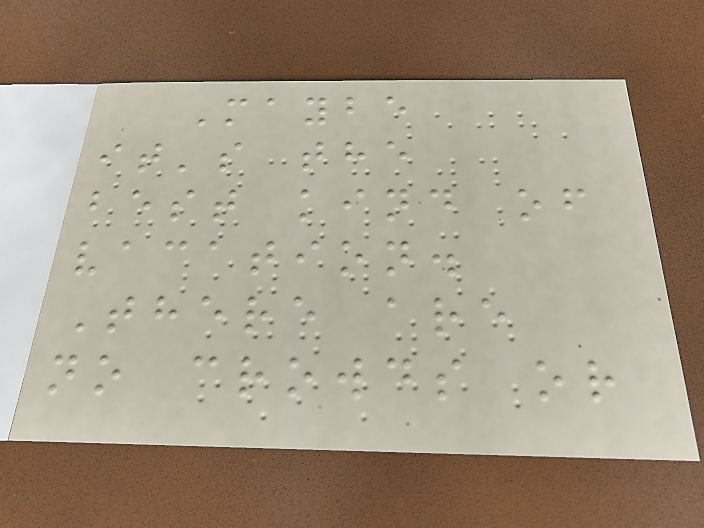Maybe
it's the
best kind of
vacation.
There are
no crowds or
